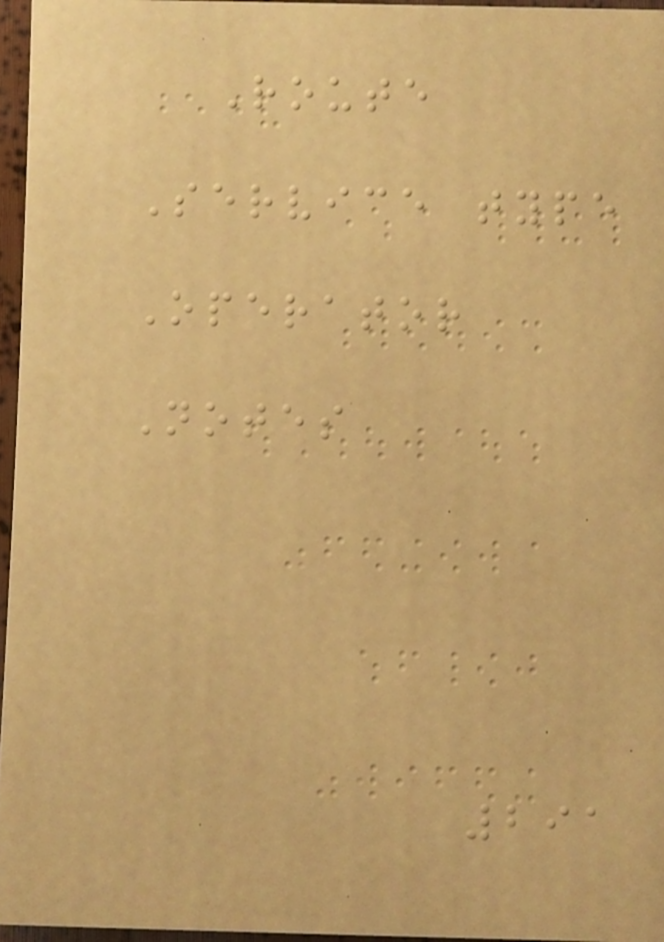Route
Service type
Operator
Notes
291
